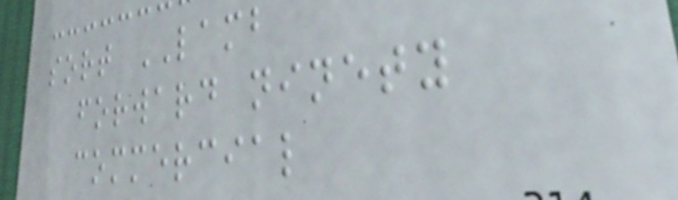sort LAMB
forward ninety
commercial
